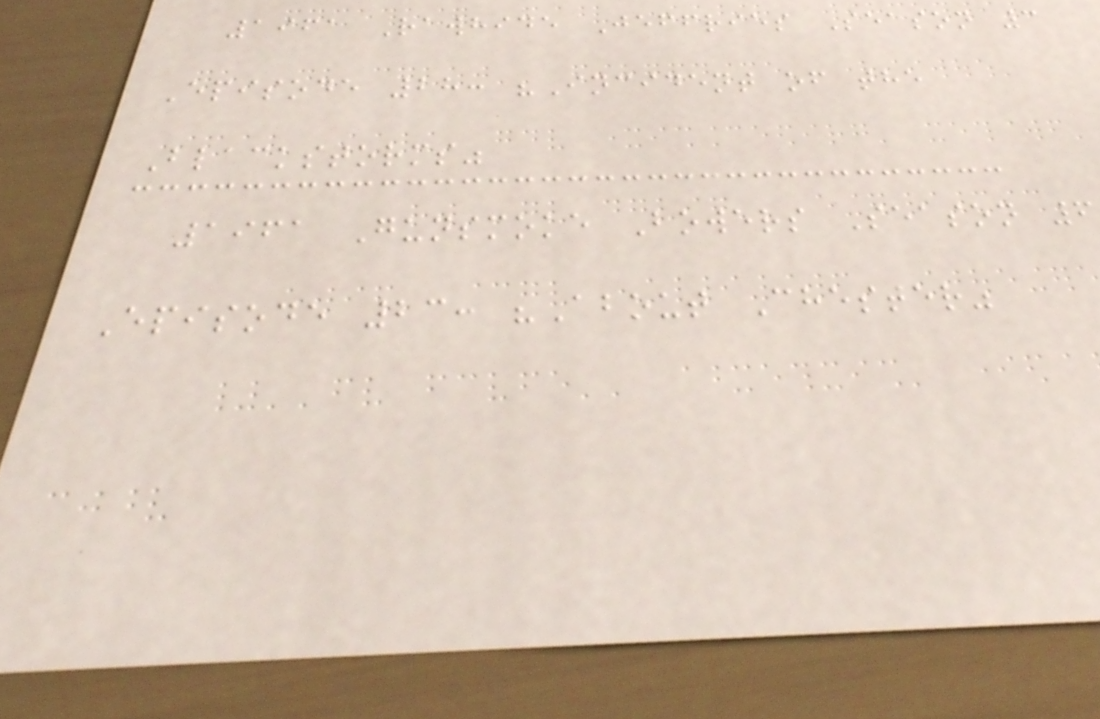1961 Rawhide Jeffries Season 3
Episode 28: "Incident of the
Blackstorms"
1961 Gunsmoke Bowers Season 6
Episode 23: "About Chester"
